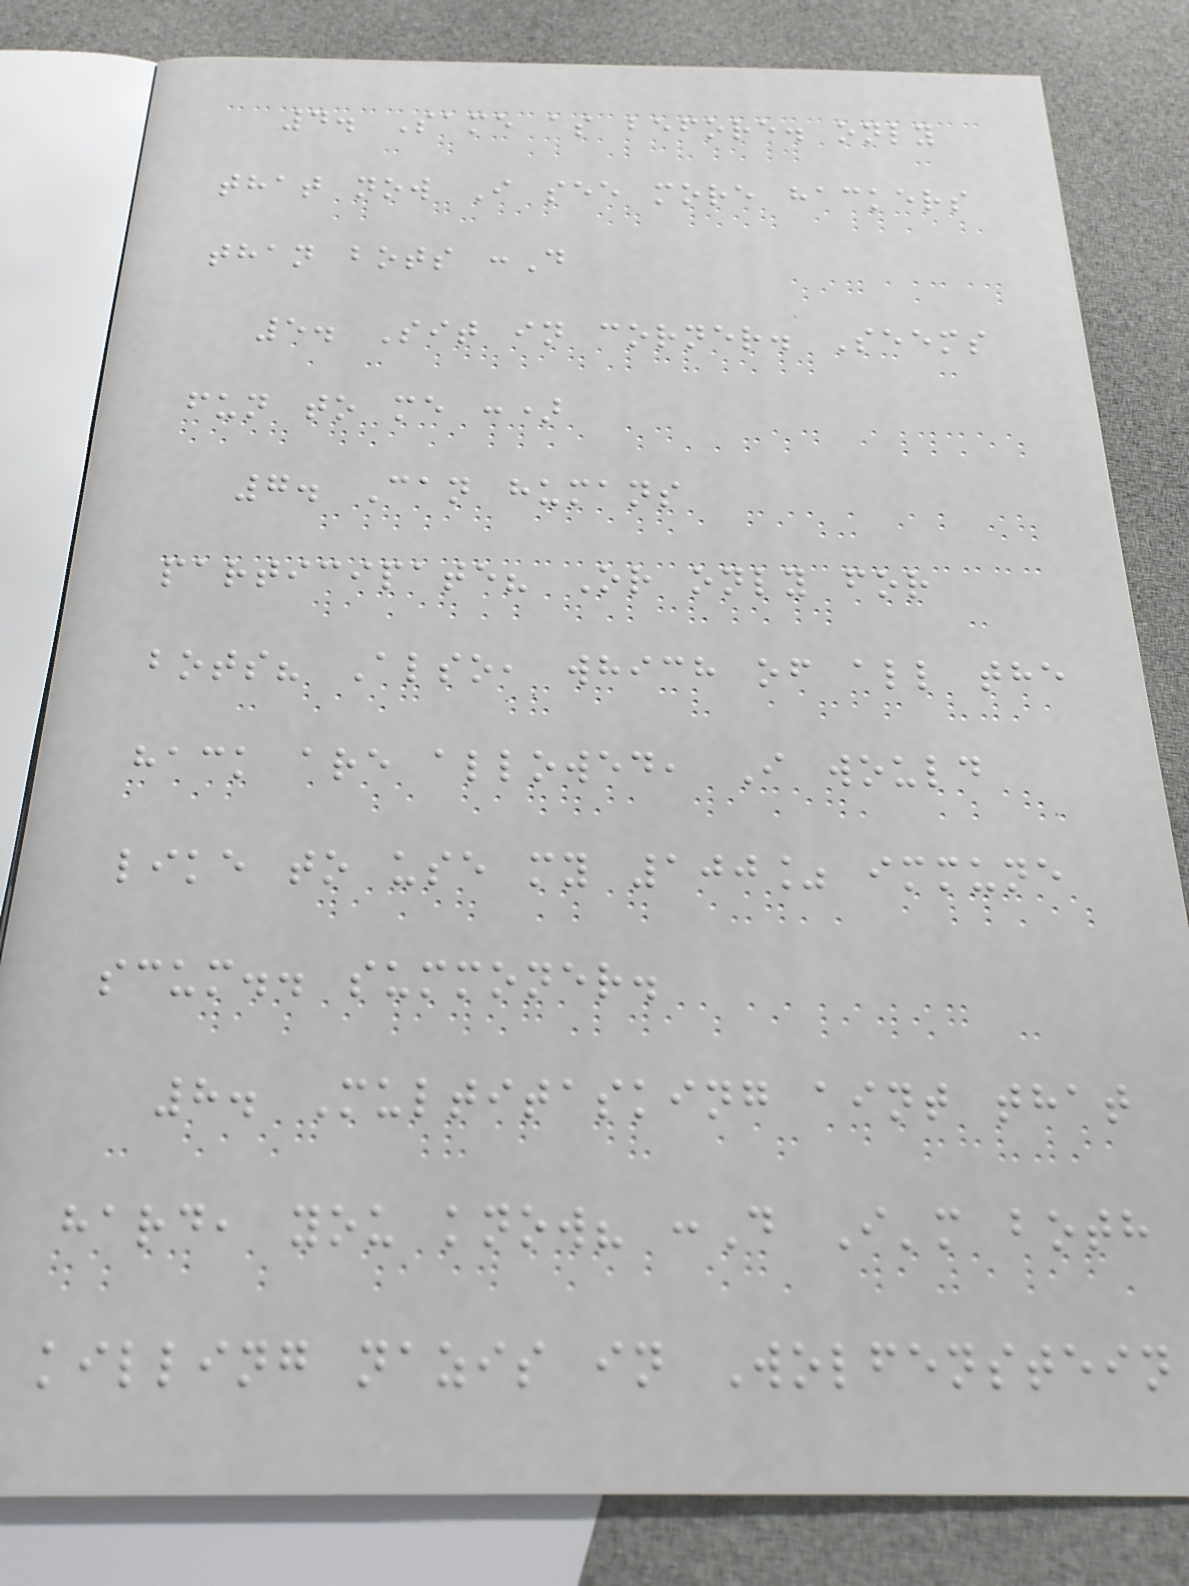4. Same as before. only
that now I see more hackers
than bots :D
5. Sit in corner. Seems
fun to me :)
7. Can humans
participate? Or only for
bots? Also, which of all the
hack are allowed, I would
like to use my 100% immune
scum.. summoner.
8. Multitasking aint that
hard, you know? :D I'm both
killing nazis in Wolfenstein
